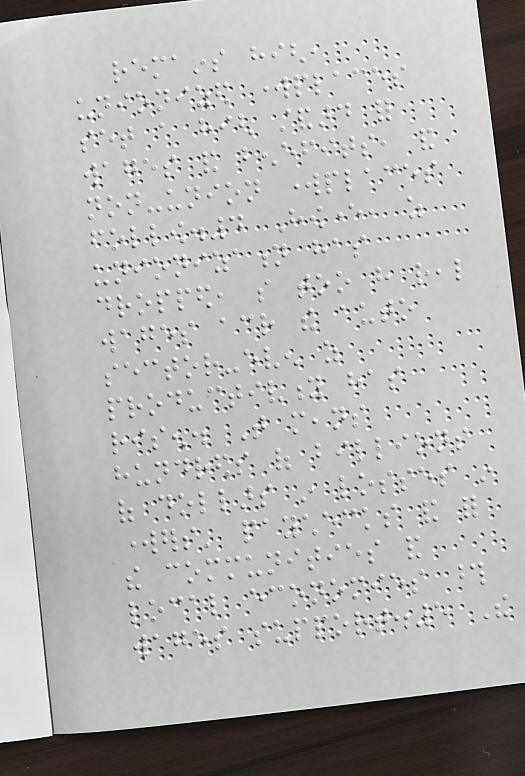remains high,
unionized workplaces
set a high standard for
wages and benefits, and
non-union workplaces
follow.4 However, as
unionization has
dropped, so too have real
wages across the auto
sector-even as
productivity has
risen. That means
hundreds of billions
of dollars in losses in
workers' paychecks and for
the communities and
local economies those
wages support.5 The
